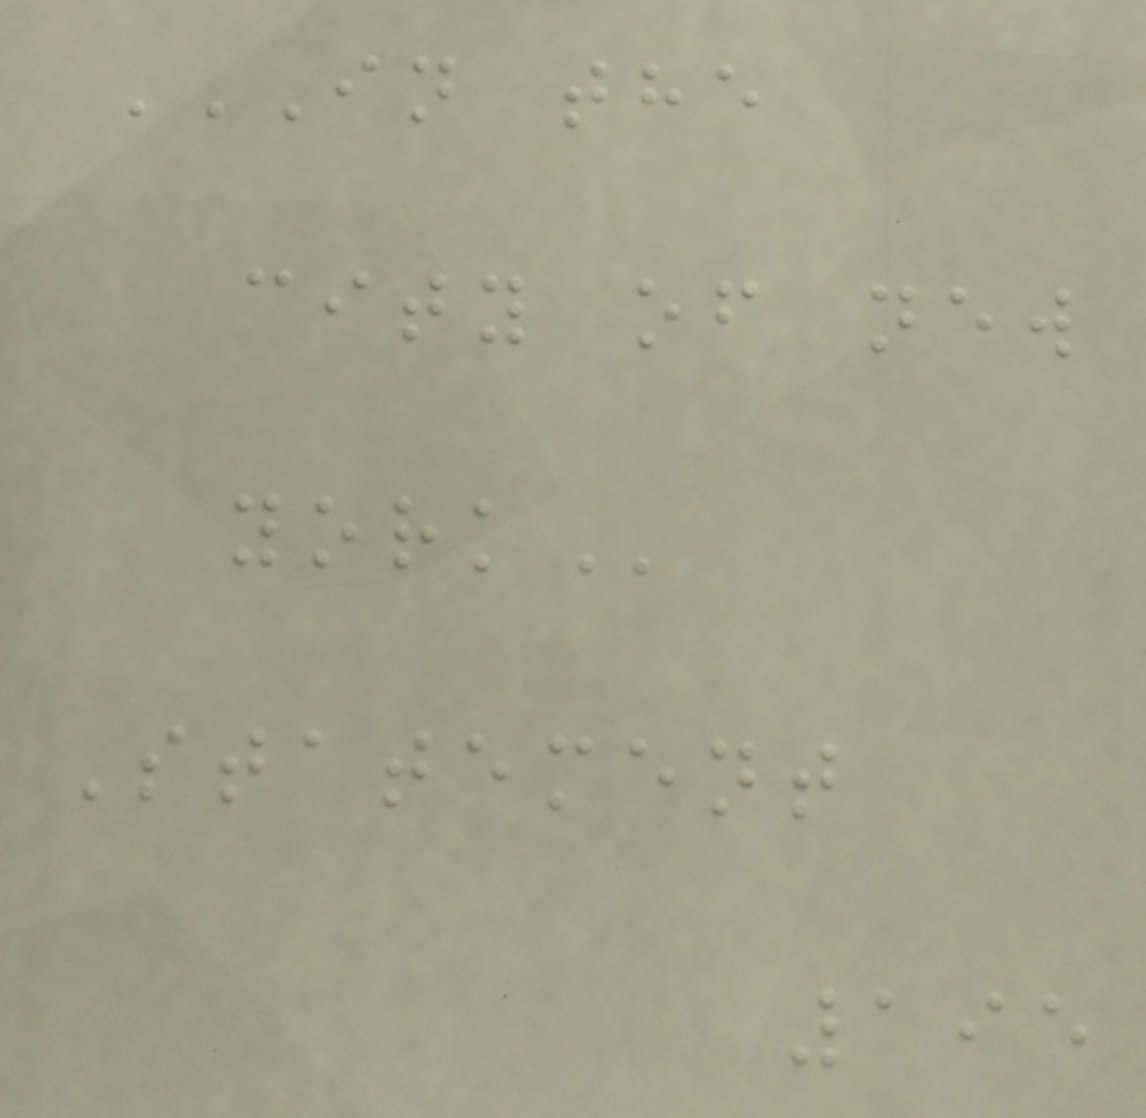IN THE
CITY OF NEW
YORK
Statement
195
